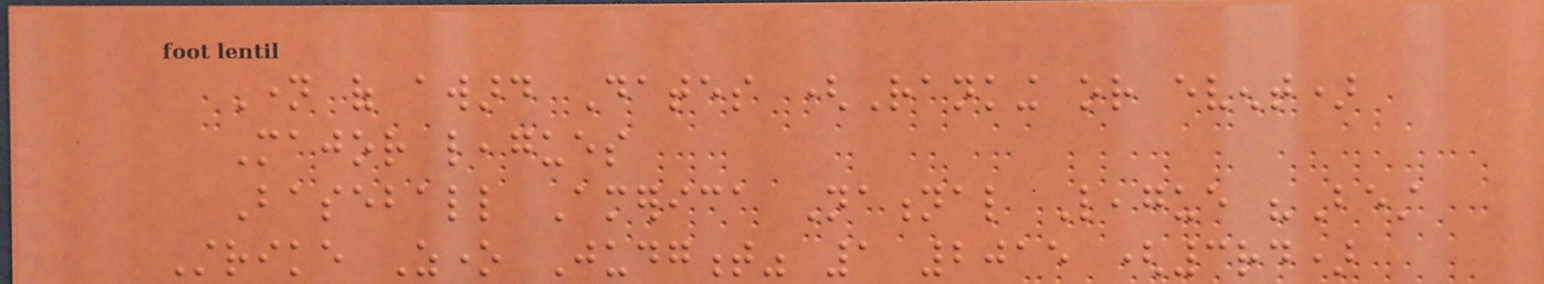Name of award Dates (Ranking or event)
Major leagues
Baseball America National League "Best
Strike Zone Judgment" 1 2015 (3rd)
